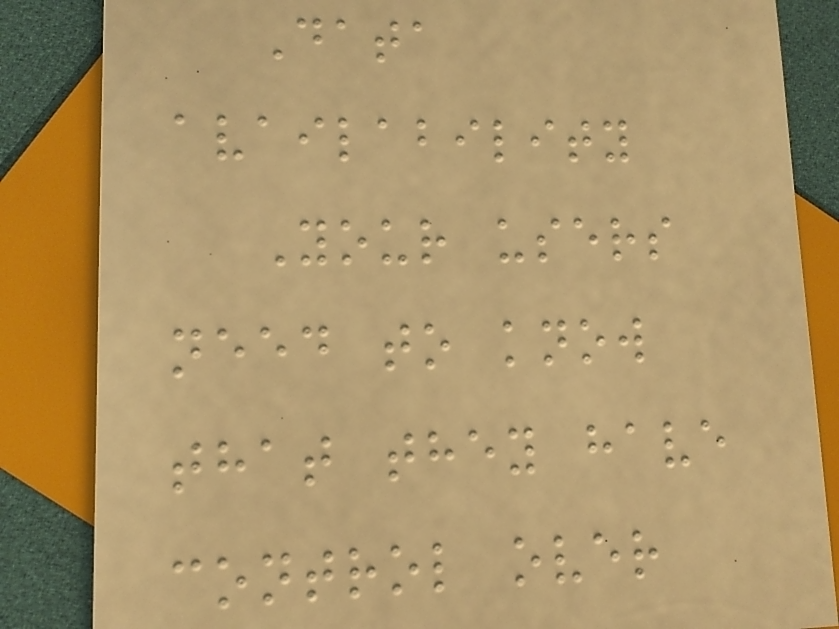Data
availability
Your users
need to know
that they have
control over
